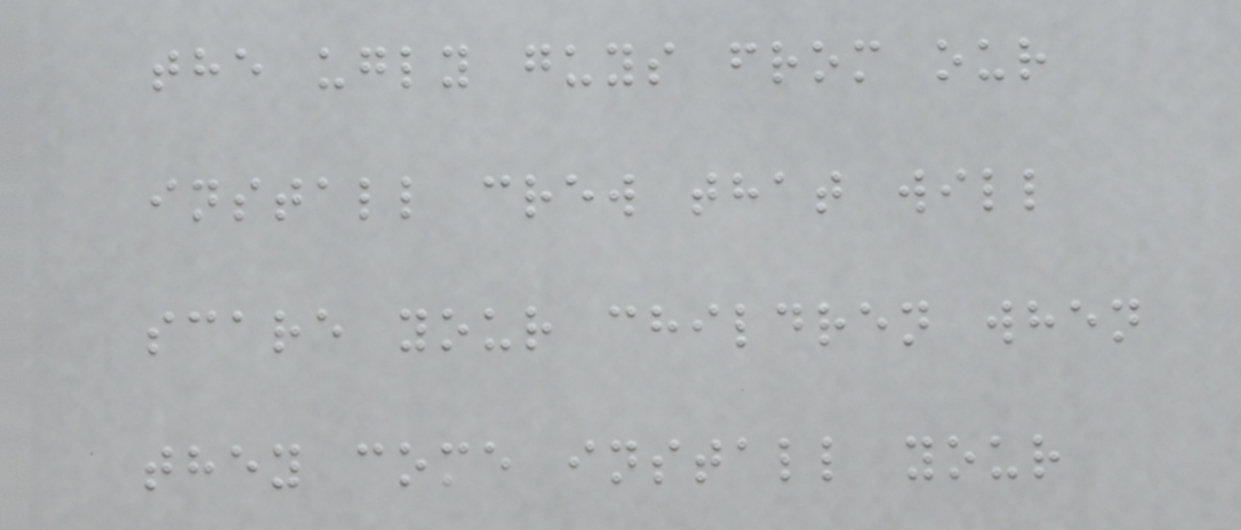the ugly guys from our
install crew that will
scare your children when
they come install your
